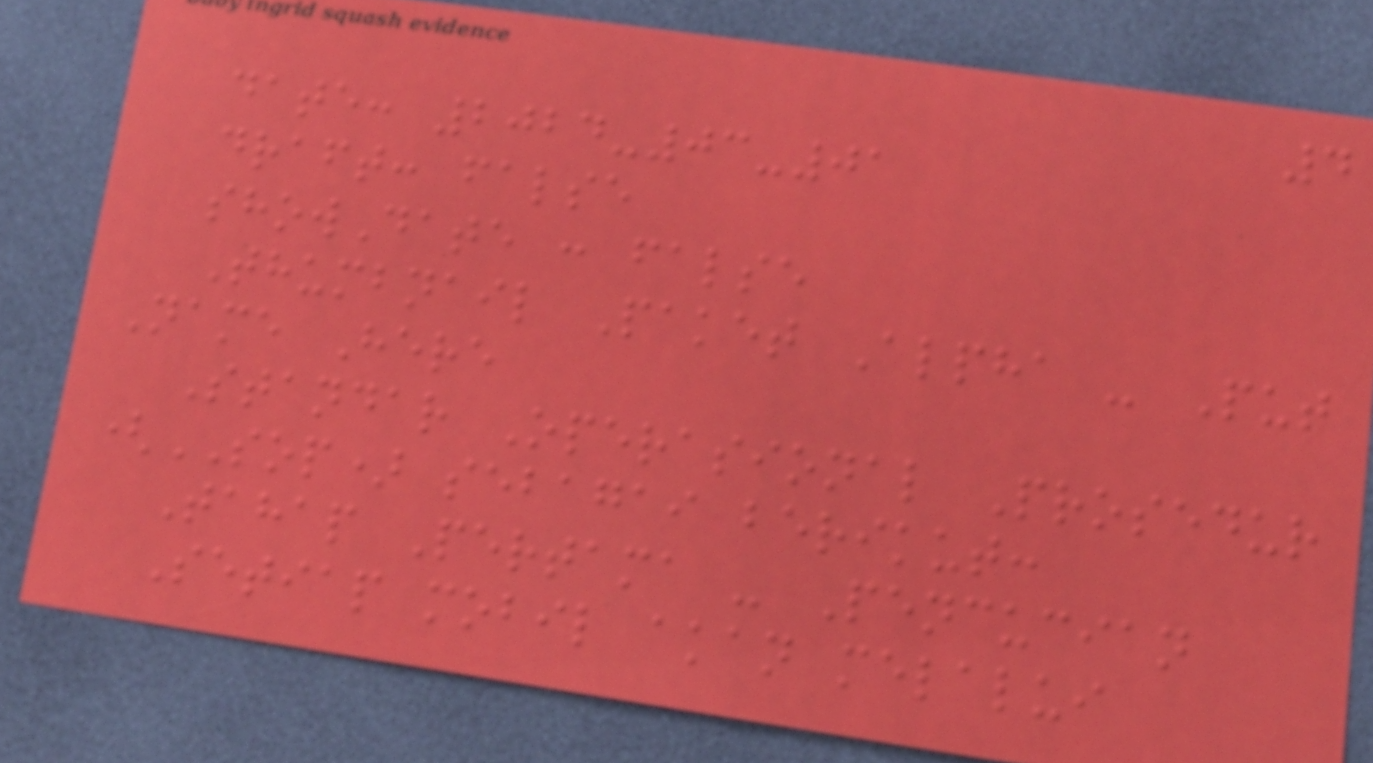4
date: 2024-03-01
draft: false
showDate : false
Thumbnail Paket Alpha - Put
Name Here
Standar Operasional Prosedur
(SOP) sebagai berikut:
Tahap Pertama - Pencucian
Setiap mobil akan melalui
